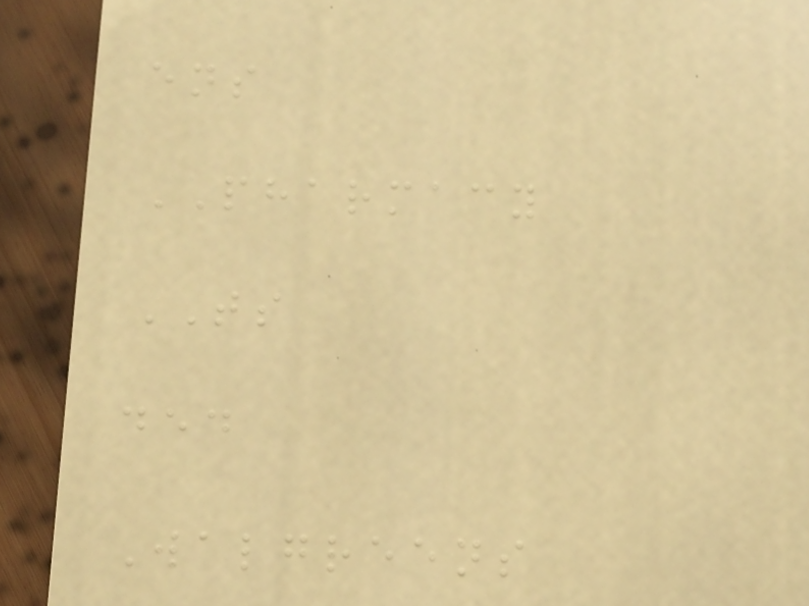ens
PHARMACY
TS
ded
Walgreens
